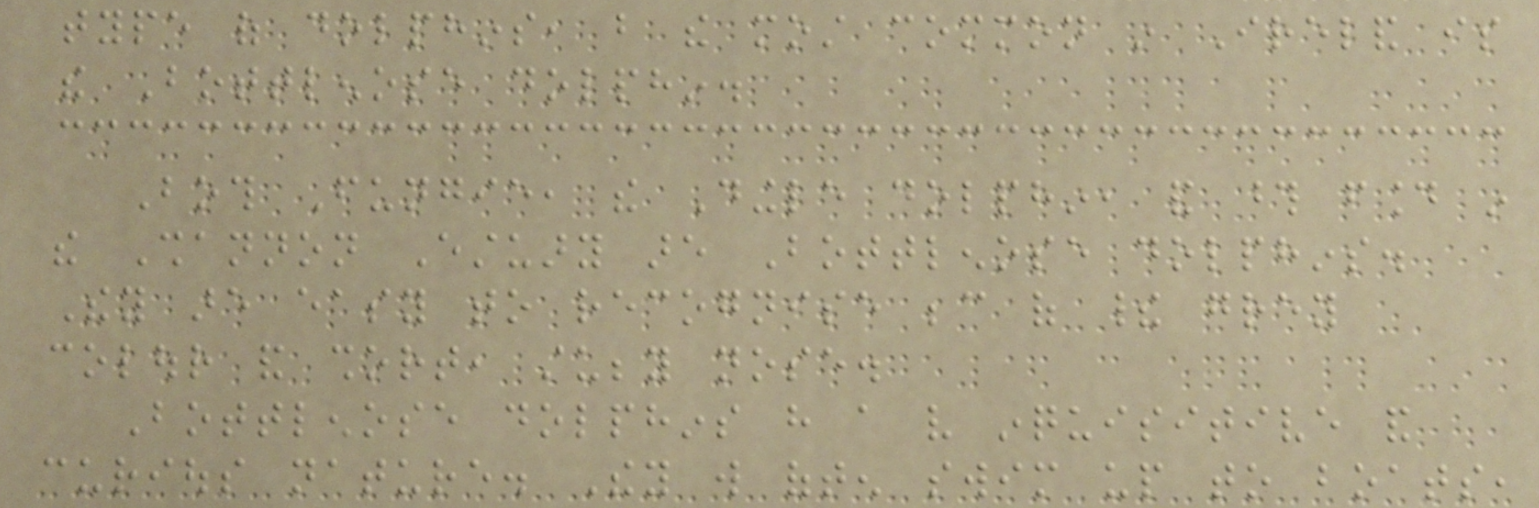type of dolphins, but the most common in Ireland is
the Bottlenose dolphin.
Both Fungie, the Dingle dolphin, and those found in
the Shannon Estuary are Bottlenose dolphins.
They are easy to recognise because of their grey
colour and short, stubby nose.
Bottlenose dolphins have a very inquisitive and
curious nature. They will often swim up to boats,
